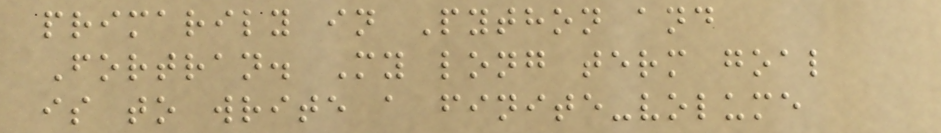primarily in Python and
Fortran. My long term goal
is to write a finite-volume
